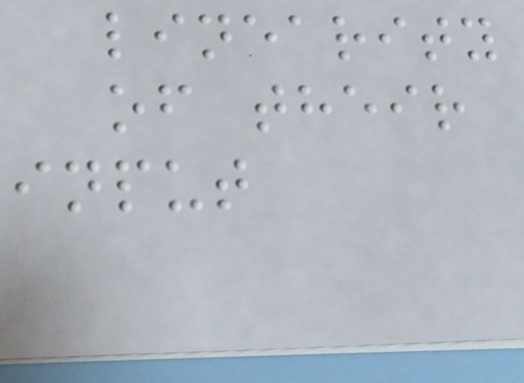linearity
of their
input
